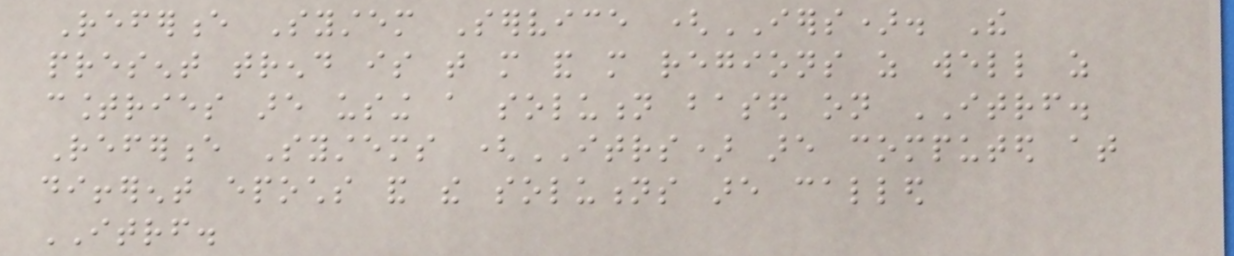Reference System Service (IERS). The
present trend is that more and more regions as well as
countries are using a solution based on ITRF.
Reference Systems (ITRS) are computed at
different epochs and the solutions are called
ITRF.
